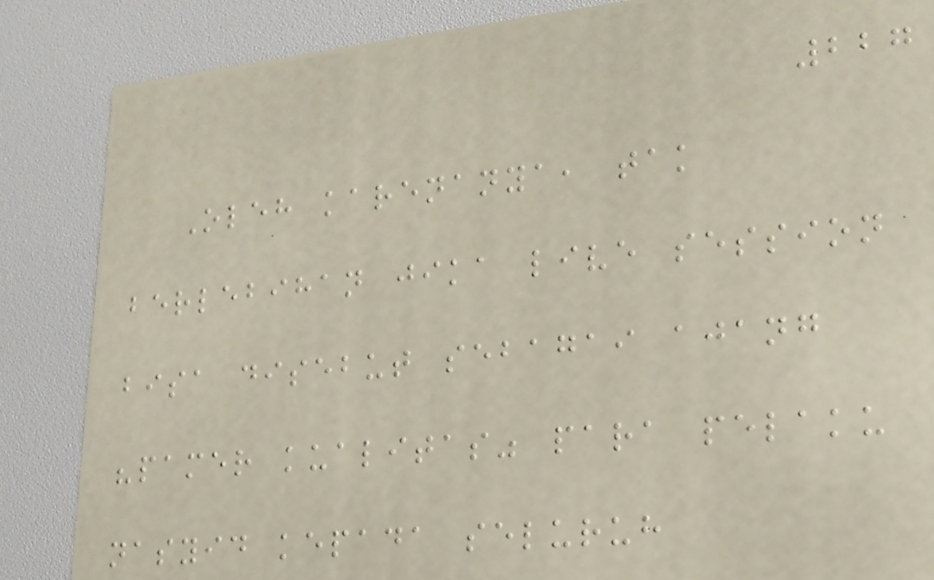227
Oleh karenanya, tak
berlebihan jika live session
bisa disebut sebagai ajang
"pamer kualitas" para pelaku
nasyid kepada seluruh
